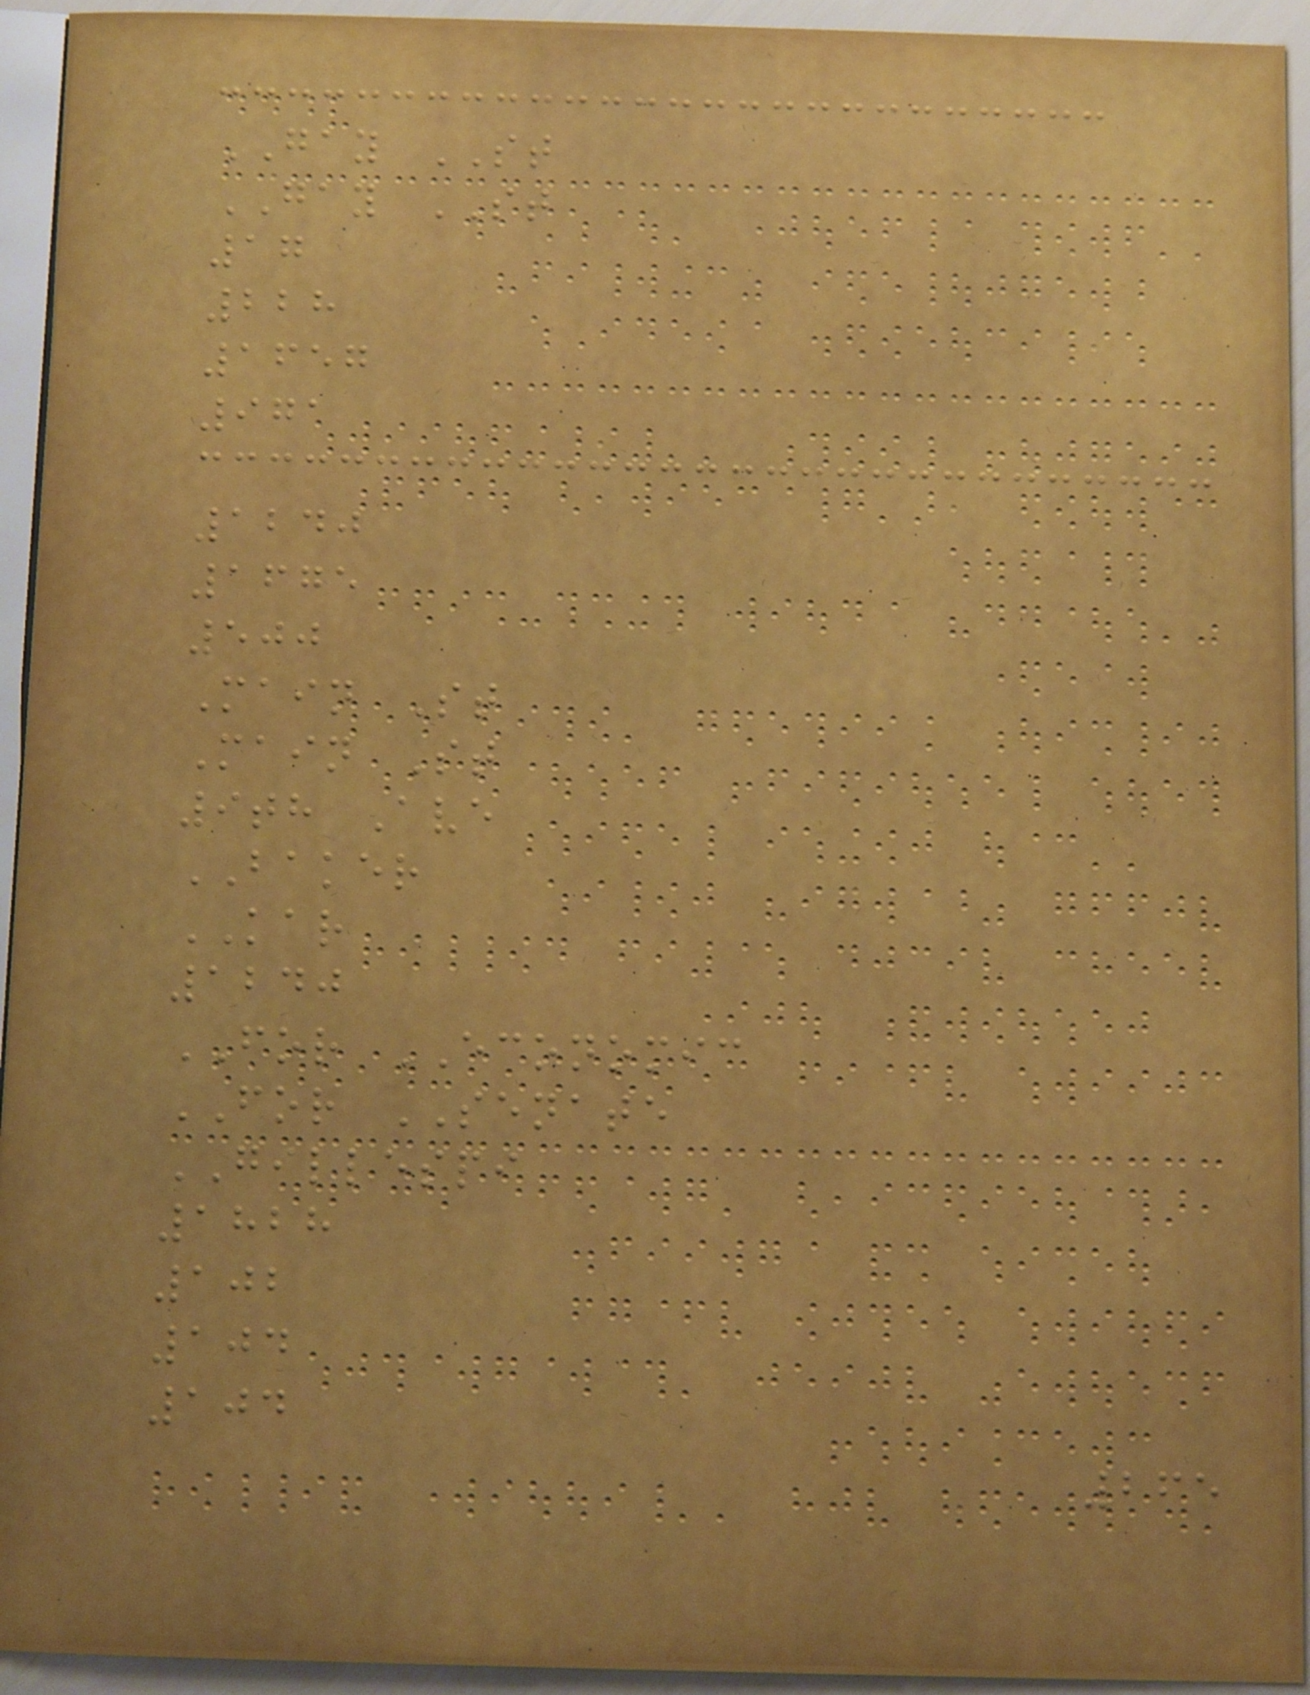GAY ST
GAY ST
17
228
1657
971
1240
1675
500
Main St
Main St
9th Ave
BAKER
KAR
1240
FOR ECONOMIC
FOR SENATE
GILLESPI
1828
102
104
104
265
